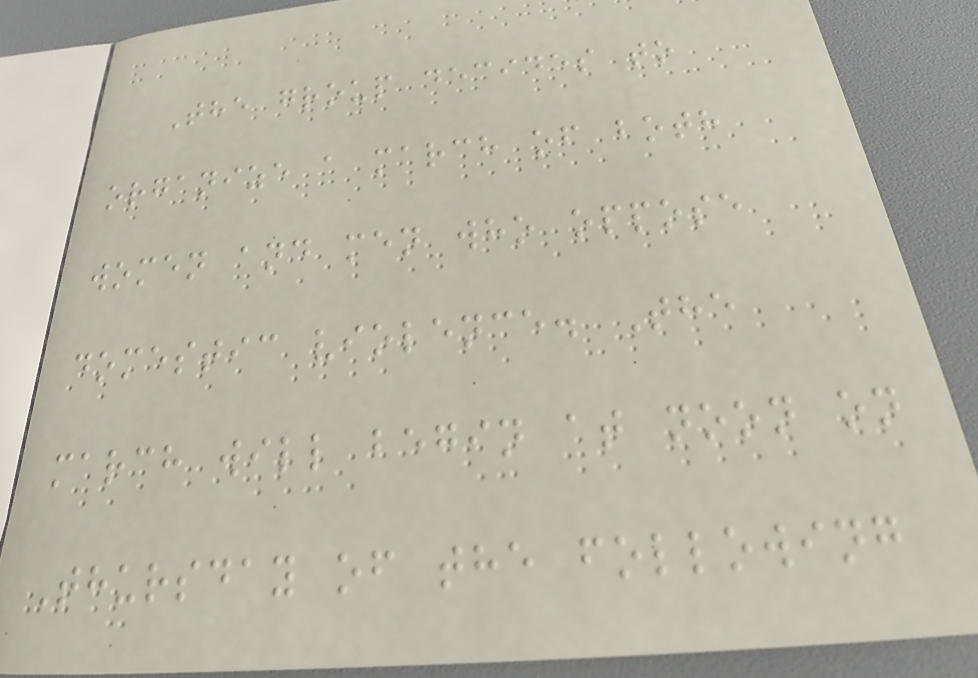The group decides to
organize a march of both
women and men who oppose
domestic violence. The
march will begin at noon on
Thursday of the following
